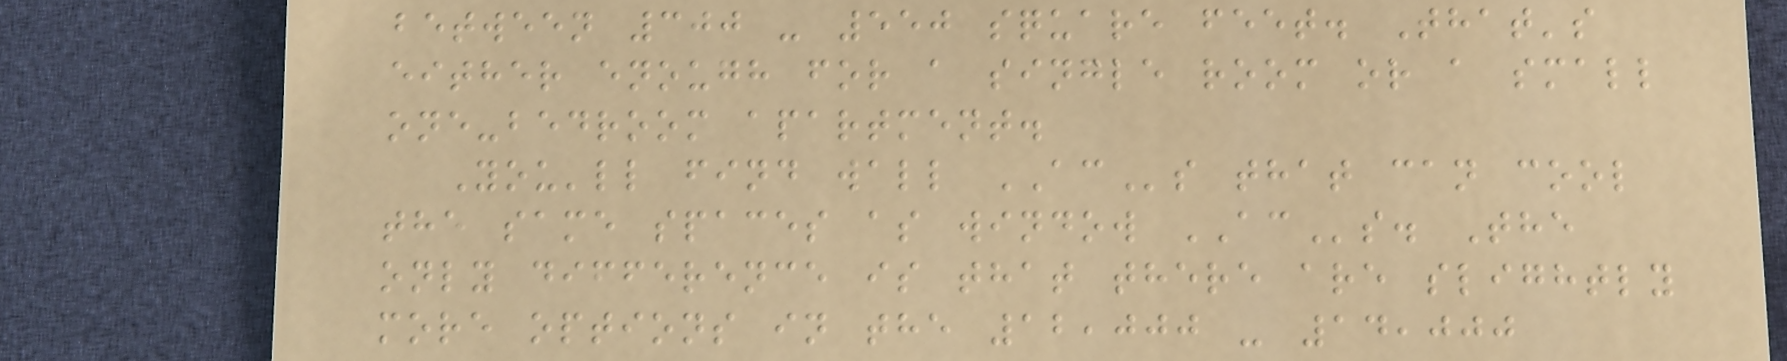between 300 - 550 square feet. That's
either enough for a single room or a small
one-bedroom apartment.
You'll find wall ACs that can cool
the same spaces as window ACs. The
only difference is that there are slightly
more options in the 12,000 - 14,000
